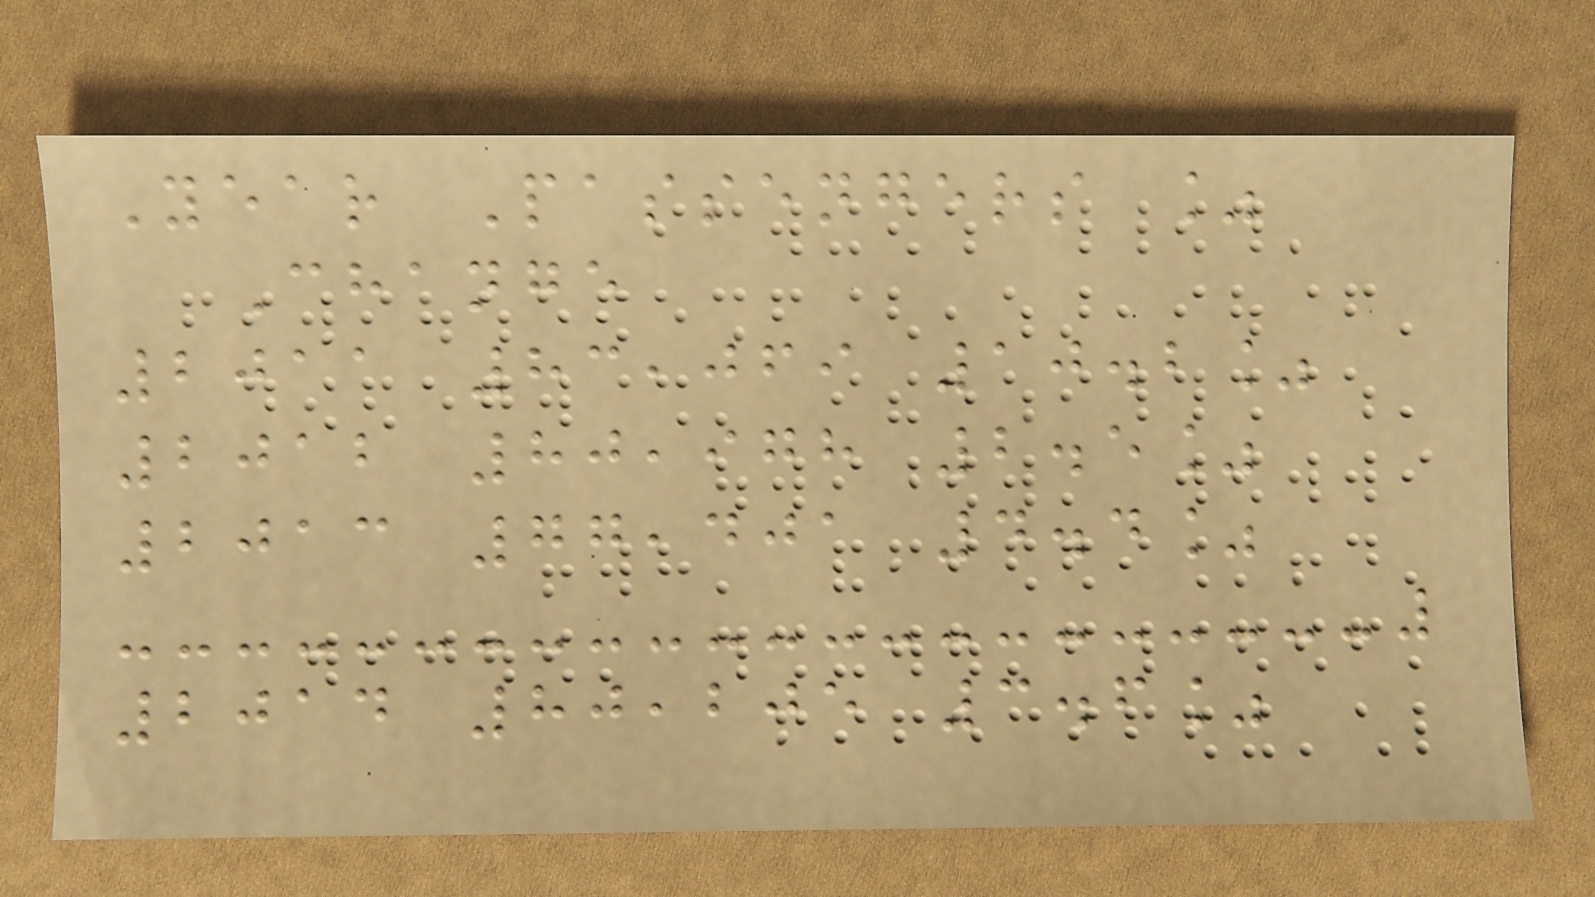Year Passengers %
Change
2011 83,069 10.2%
2012 80,978 2.5%
2013 77,401 4.4%
2014 80,205 3.6%
